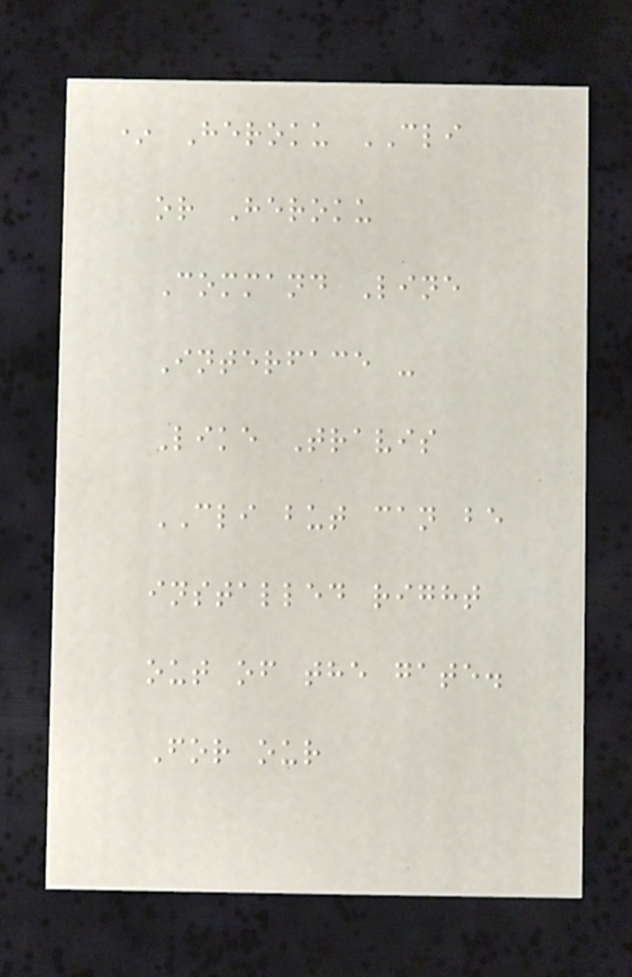* Heroku CLI
or Heroku
Command Line
Interface -
Like Travis
CLI but can be
installed right
out of the gate.
For our
